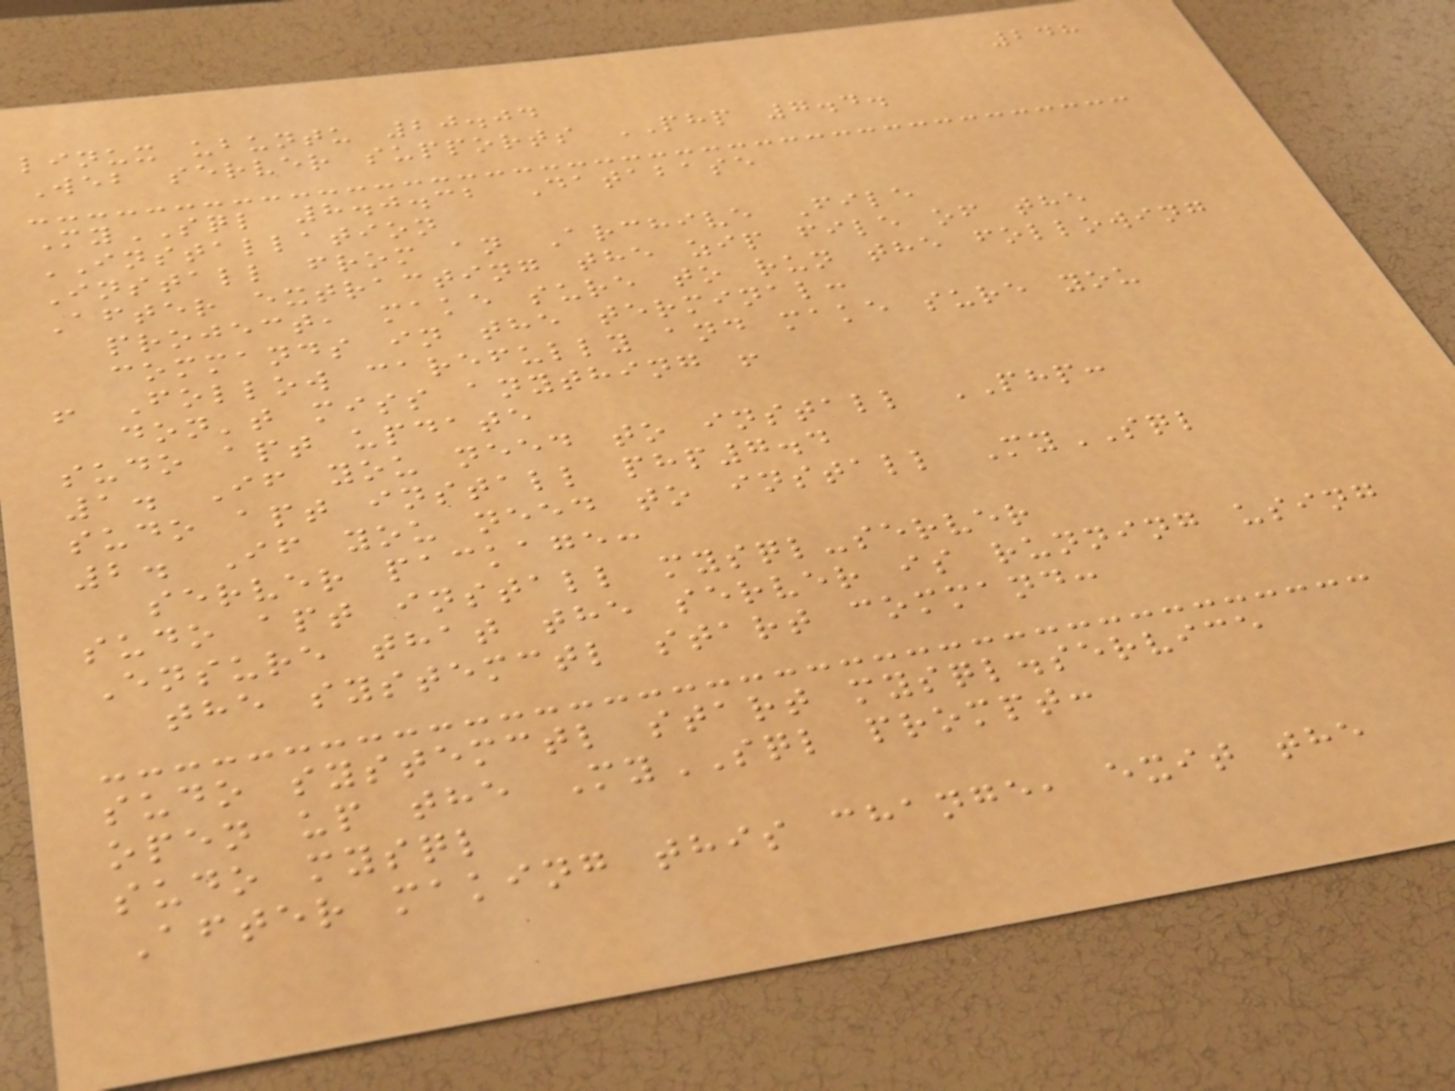248
linux ubuntu 20.04
Web server supports PHP 7.4.
MySQL 8.0.32 Database
INSTALLATION
Install from an Archive File
After extracting the zip file of the
project, make sure to run the following
commands in the terminal:
! Follow carefully and make sure you
don't miss anything !
sudo apt update
1. If you need to install PHP:
sudo apt install php7.4
2. If you need to install MySQL
server package:
sudo apt install mysql-server
Ensure that the server is running using
the systemctl start command:
sudo systemctl start mysql.service
open up the MySQL prompt:
sudo mysql
After making this change, exit the
